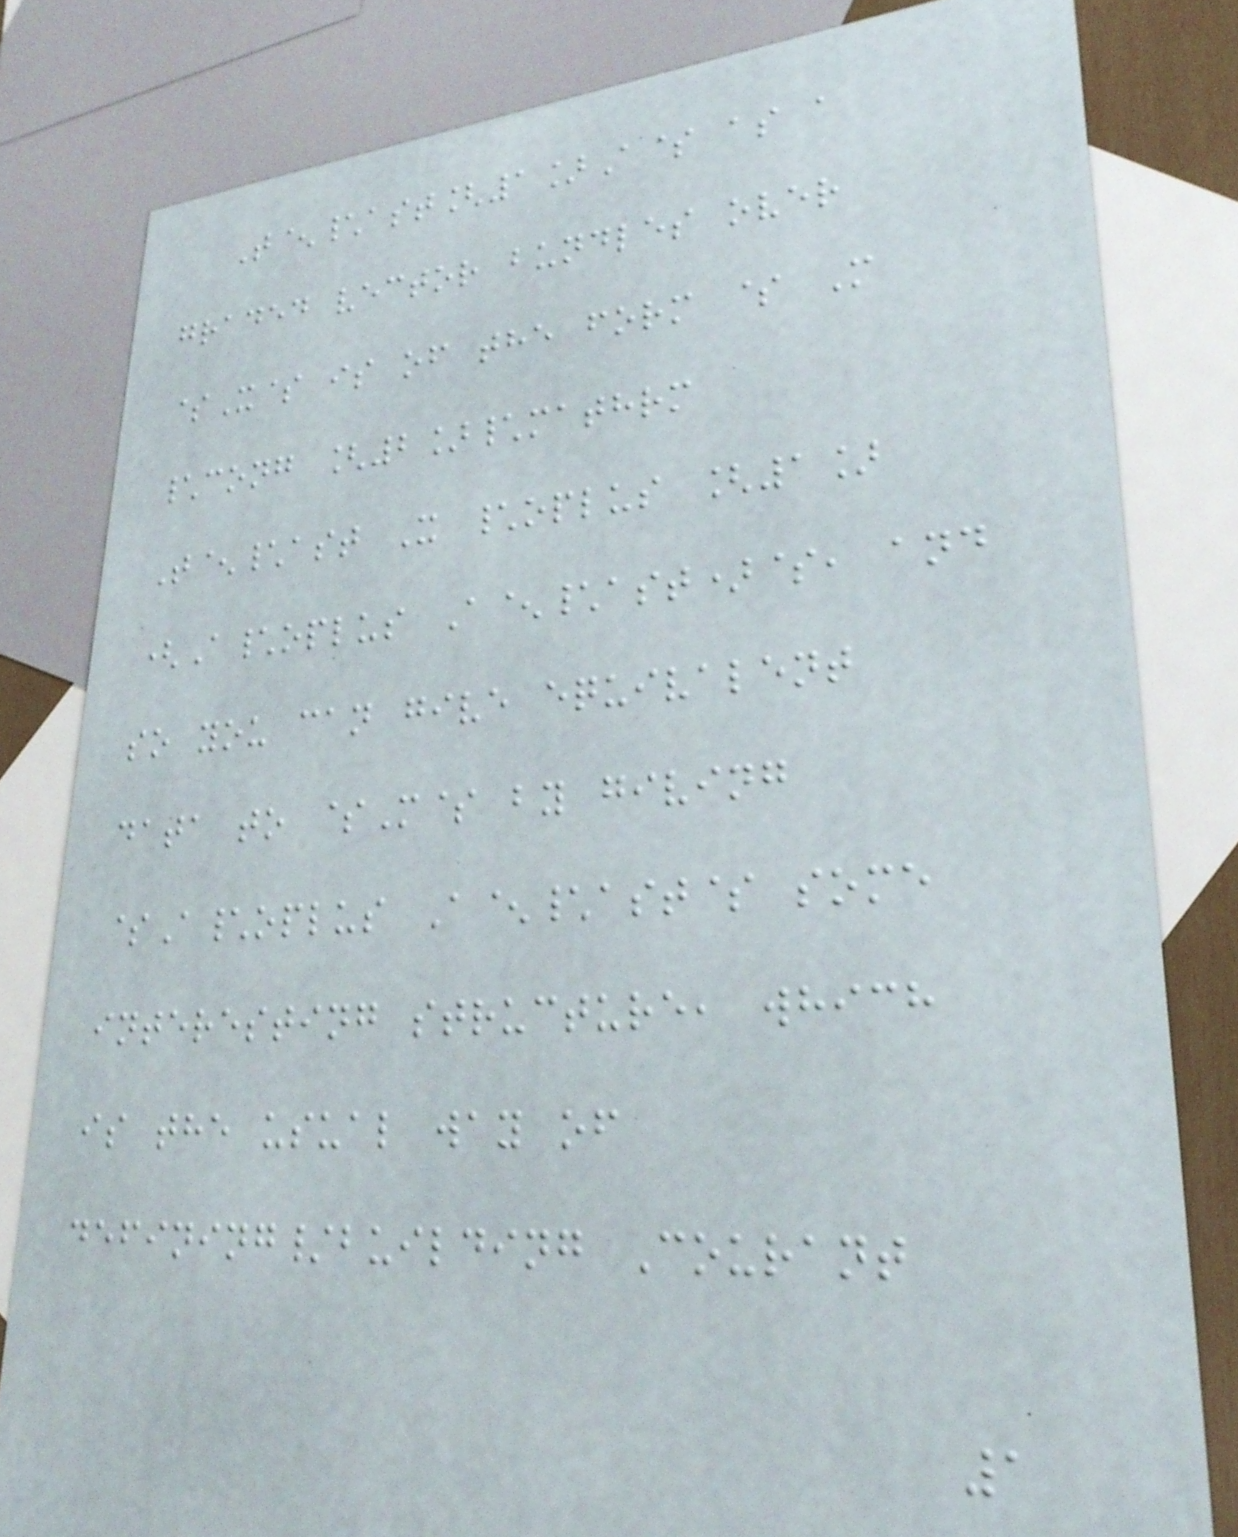T^\ast[1]A$ as a
graded vector bundles over
$X$ is of the form $ M
\cong [2]\mathrm
T^\ast X \oplus [1]
(A\oplus A^\ast)$, and
so you can give equivalent
data to $M$ by giving
$A\oplus A^\ast$ some
interesting structure, which
is the usual way of
defining/building Courant
1
